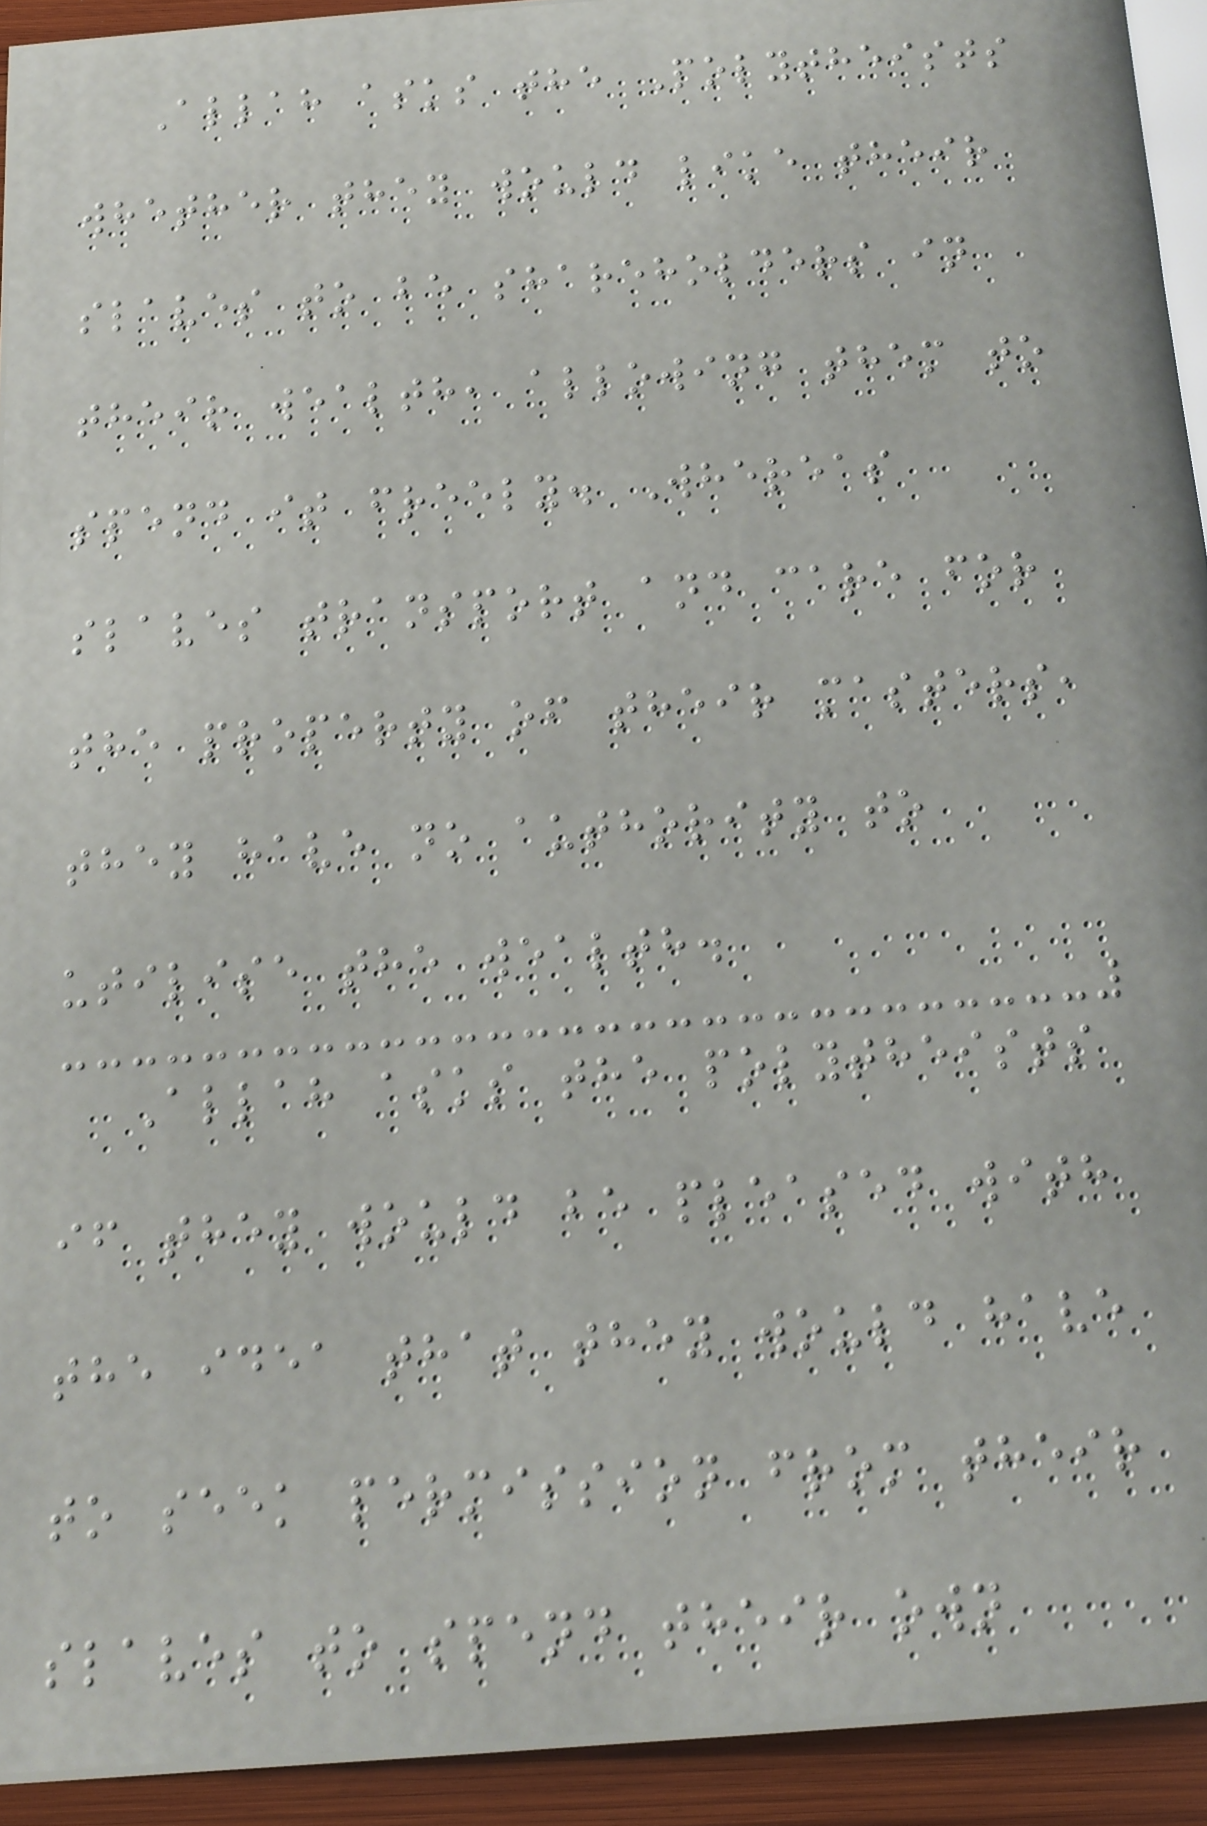Allah asks the Polytheists
whether they would like their
slaves to be shareholders in
their wealth, allowing them to
spend it freely. Whereas
slaves transport and care for
the property of their masters,
they have no authority to
utilise the wealth.
Allah asks the polytheists
if they would be pleased with
the idea that they would have
to seek permission from their
slaves to spend their own
